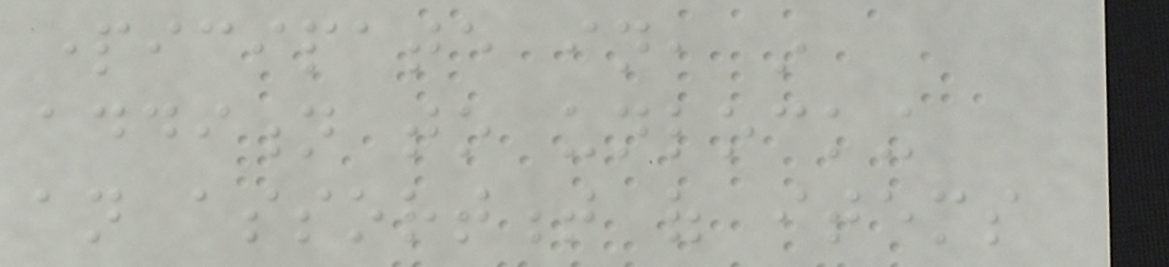participate in, in
addition to unlocking
an assortment of items
